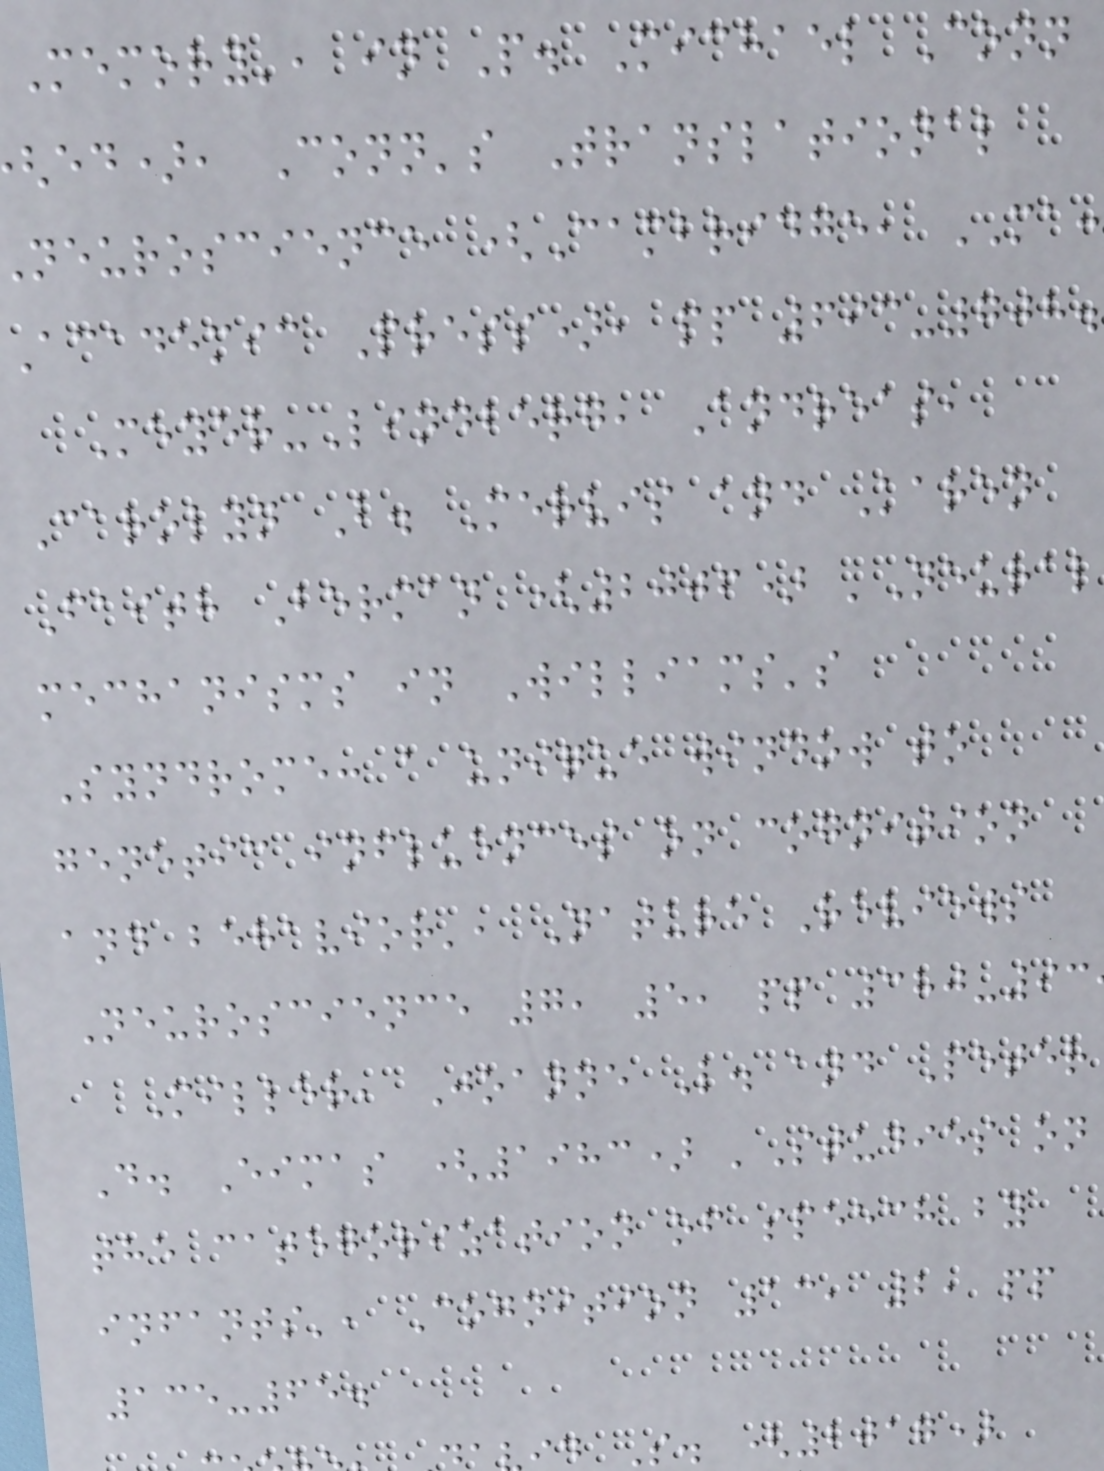Memory', in P. Michael Conn
ed), Conn's Translational
neuroscience (Cambridge, MA:
Academic Press), pp 693-708.
Meyer-Lindberg, Andreas,
Carolyn B. Mervis and Karen
Faith Berman (2006) 'Neural
mechanisms in Williams's
Syndrome: a unique window to
genetic influences on cognition
and behavior', Nature Reviews
Neuroscience 7, 5, pp 380-93
Miller, Joanne L. and Peter
D. Eimas (1983) 'Studies on
the categorization of speech by
infants', Cognition 13, 2, pp
135-65.
S. (2017)
